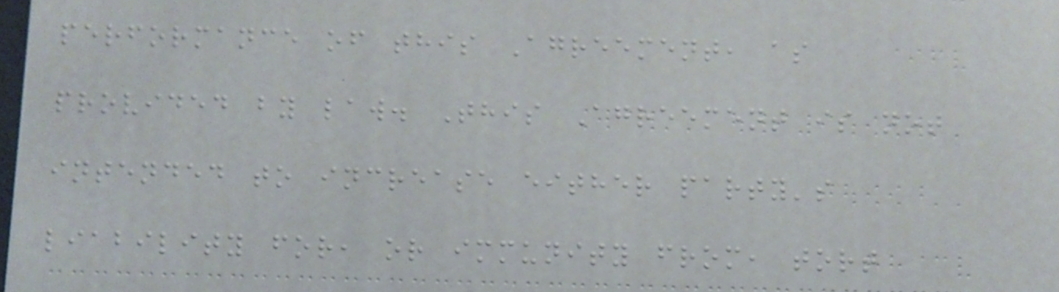performance of this Agreement, as
provided by law. This Agreement is not
intended to increase either party's
liability for, or immunity from, tort
